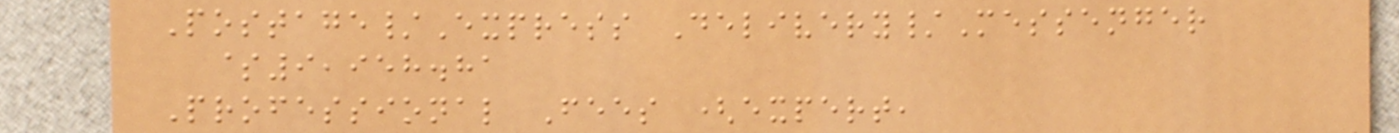Postage/Express Delivery/Messenger
$9,958.81
Professional Fees (expert,
